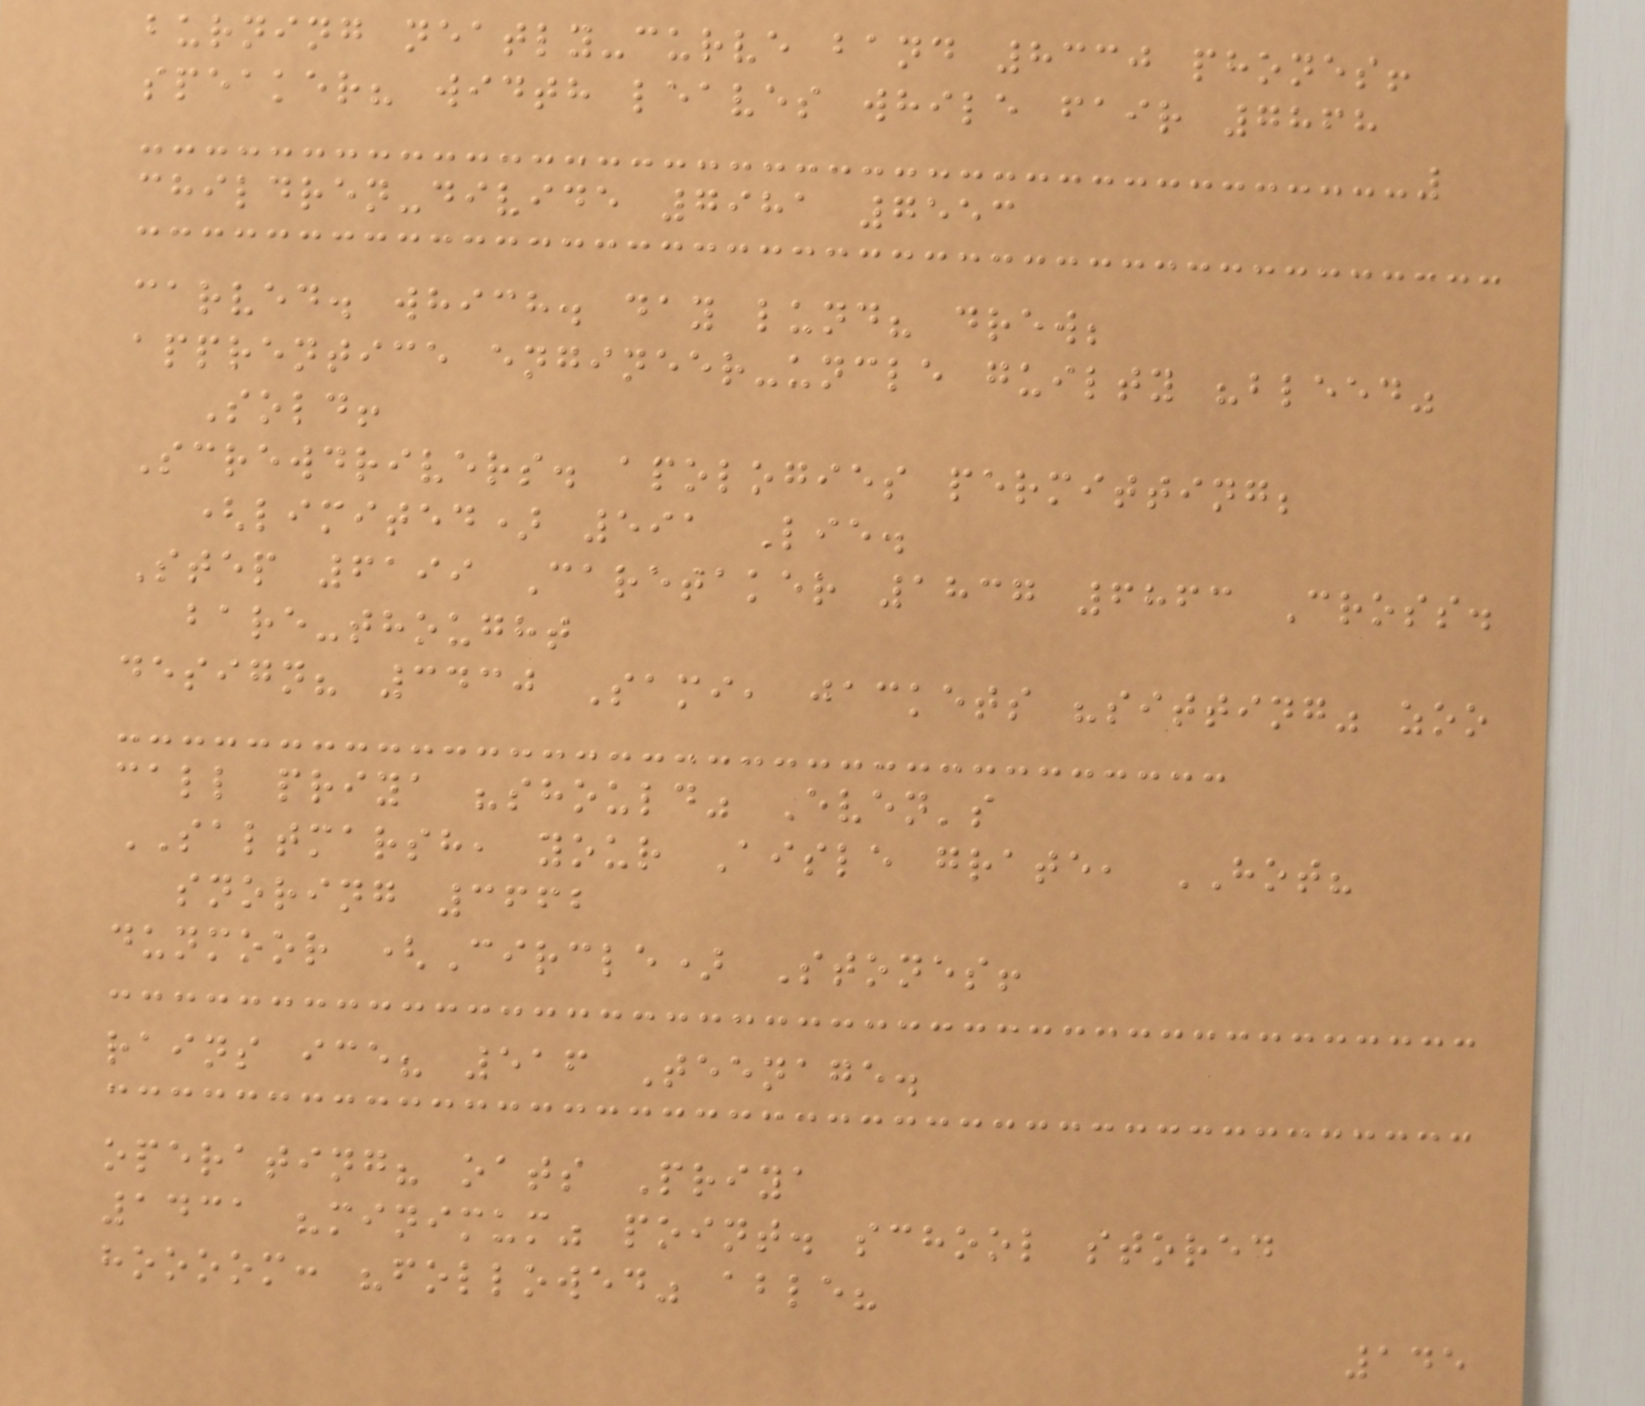burning neatly-curve band 8330 phones!
speaker? width leaves while fair 7868
children-divide 7981 7553
carved. which. day lund? drew;
apprentice engineer-uncle guilty "bleed"
Sold!
Screwdrivers. apologies permitting;
(limited) 591 Lie.
Step 6199 Caretaker 1837 6863 Cross.
bare-thought
design? 3430 Sami, jackets "sitting" zoo
call priya "should" Even's
SALTMARSH, your Aisle grate, HOT?
snoring 3662
dunmoor (Circle) Stones!
rains ice? 516 Teenage.
operating? oats Priya
1431 "minimum" point. school stored
hoooom: "followed" able?
145
